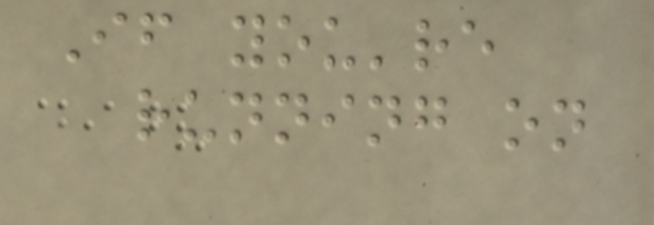If you're
running on
